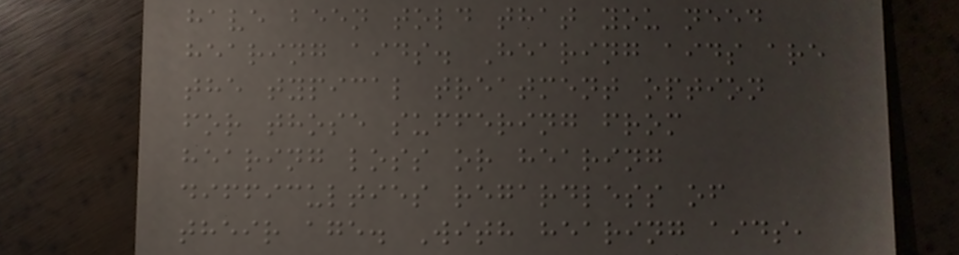have been told that you need
hearing aids. Hearing aids are
the typical treatment option
for those suffering from
hearing loss or hearing
difficulties regardless of
their age. With hearing aids,
